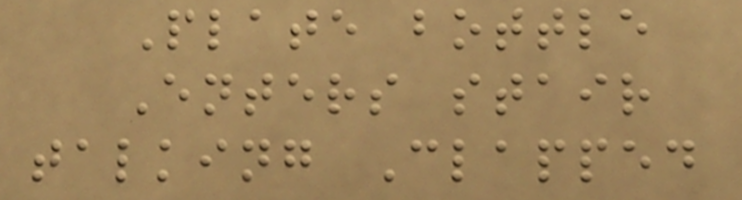Plate bottle
Enters stair
talking Clapped
